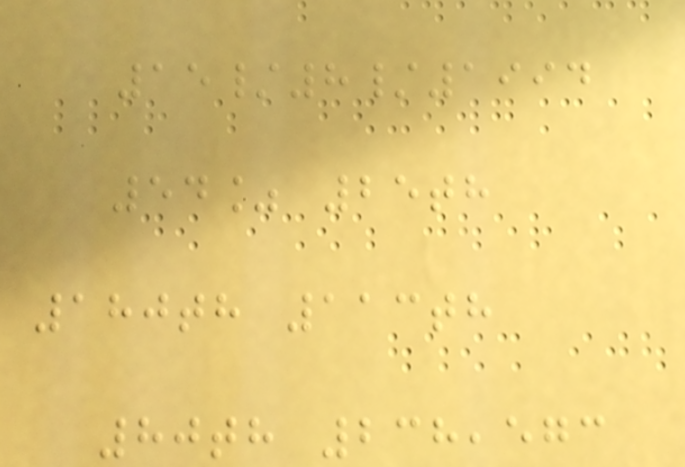15/8/1994
54% 25th
180th 113th
80th 238,573
